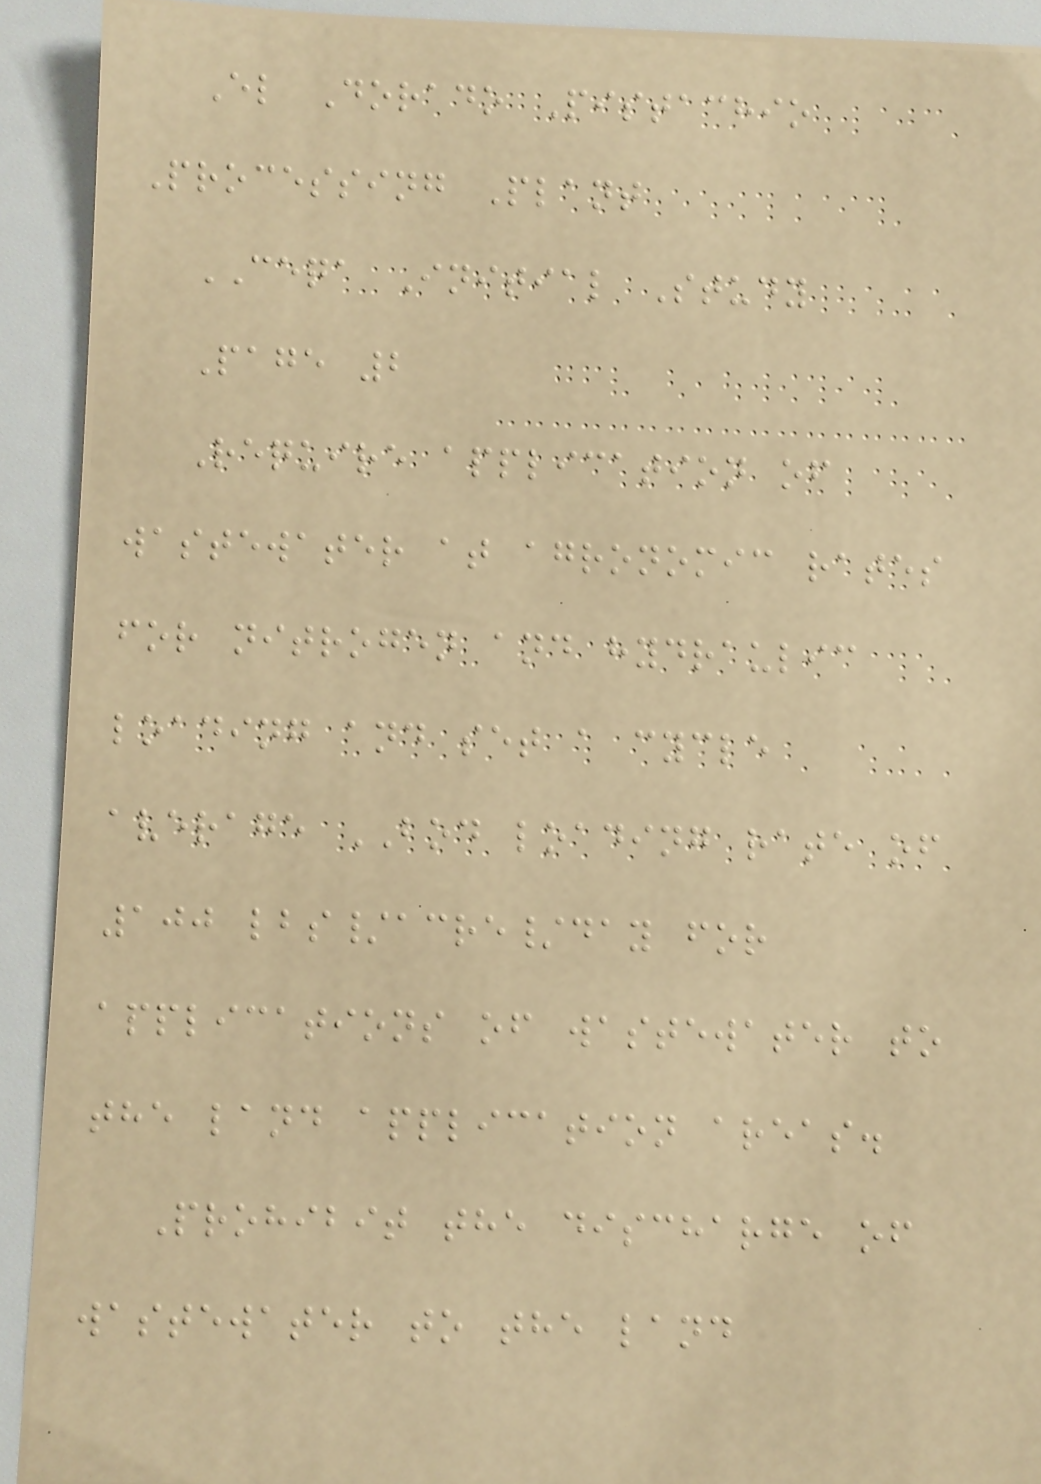El Dorado Pistachio
Processing Plant
CEQA Initial Study
Page 2
Require application of
wastewater at agronomic rates
for nitrogen and hydraulic
loading and set a cycle
average BOD loading rate of
100 lbs/acre/day for
applications of wastewater to
the land application areas.
Prohibit the discharge of
wastewater to the land
